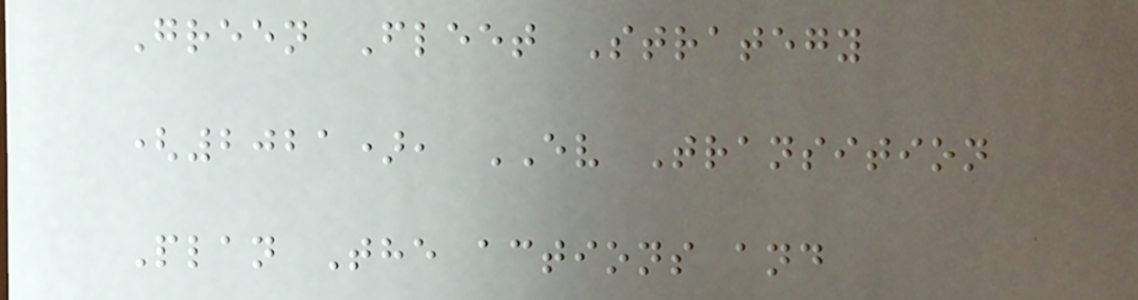Green Fleet Strategy
(2021), EV Transition
Plan The actions and
